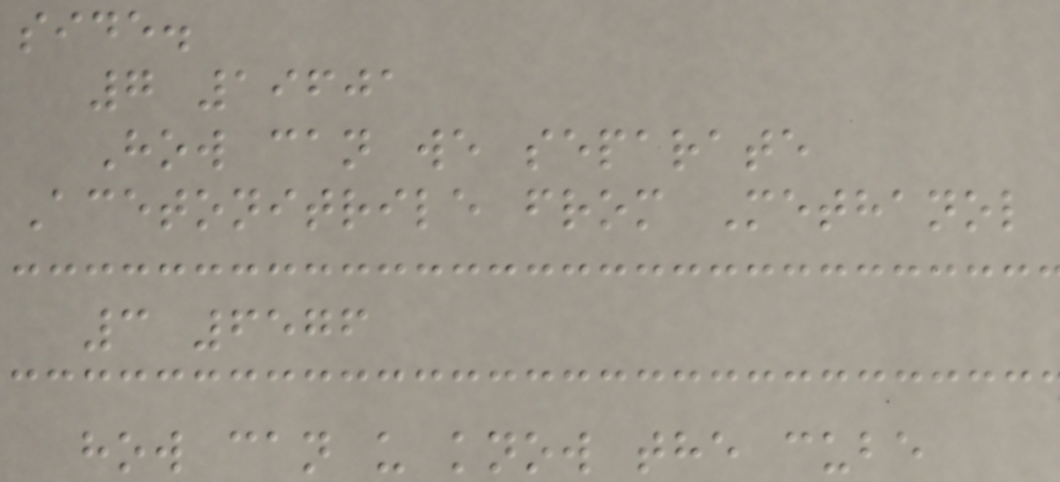side.
7 19601
How can we separate
Acetonitrile from Methanol
3 6576
how can u know the cube
